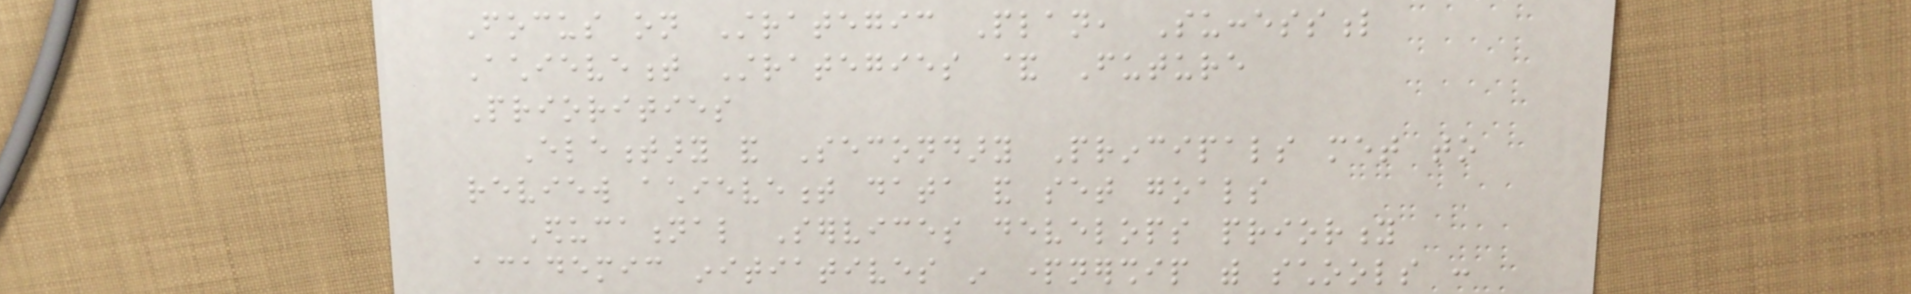Focus on Strategic Plan, Successful
Achievement Strategies & Future
Priorities
Elementary and Secondary Principals met to
review achievement data and set goals
Educational Services develops priority
academic initiatives in partnership with schools :
